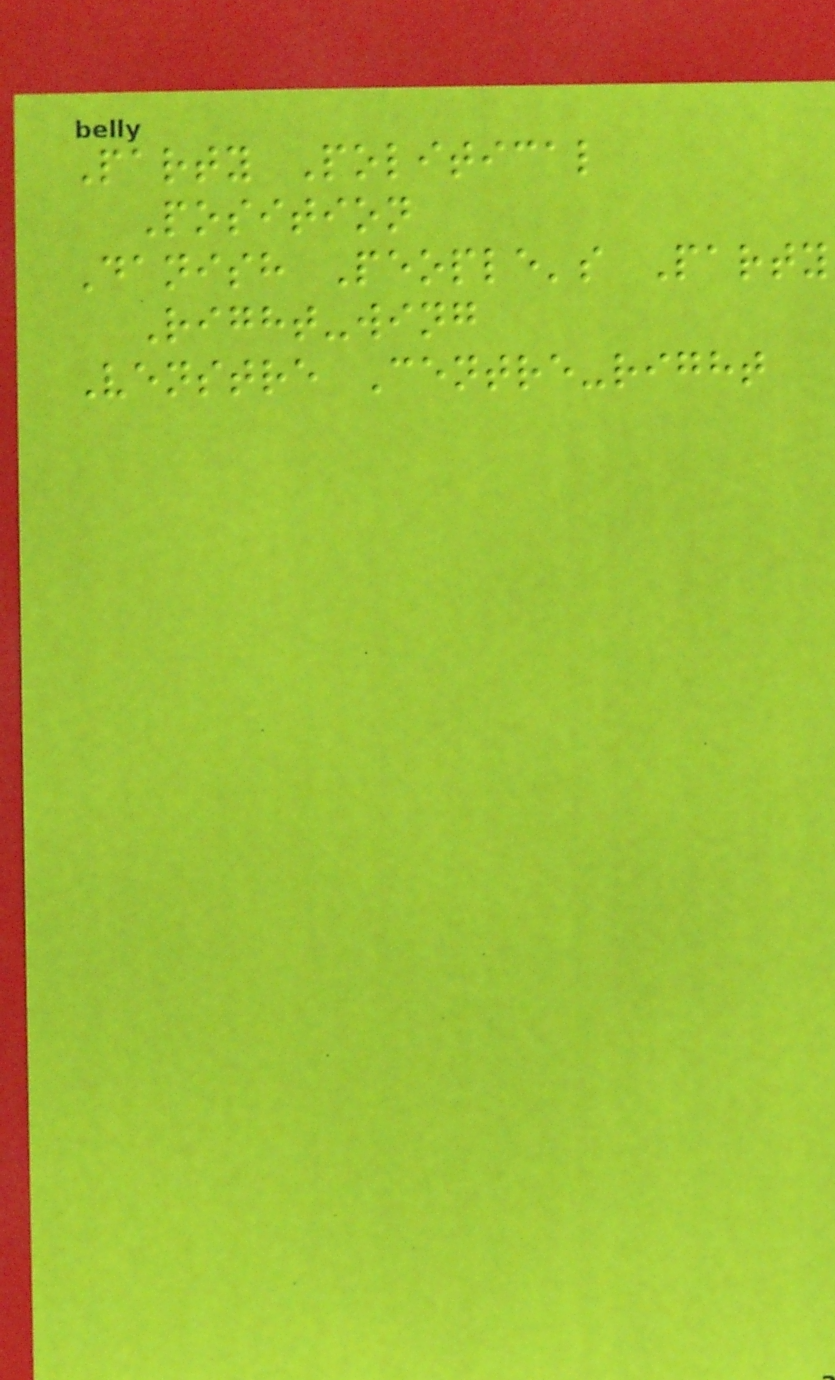Party Political
Position
Danish People's Party
Right-wing
Venstre Centre-right
